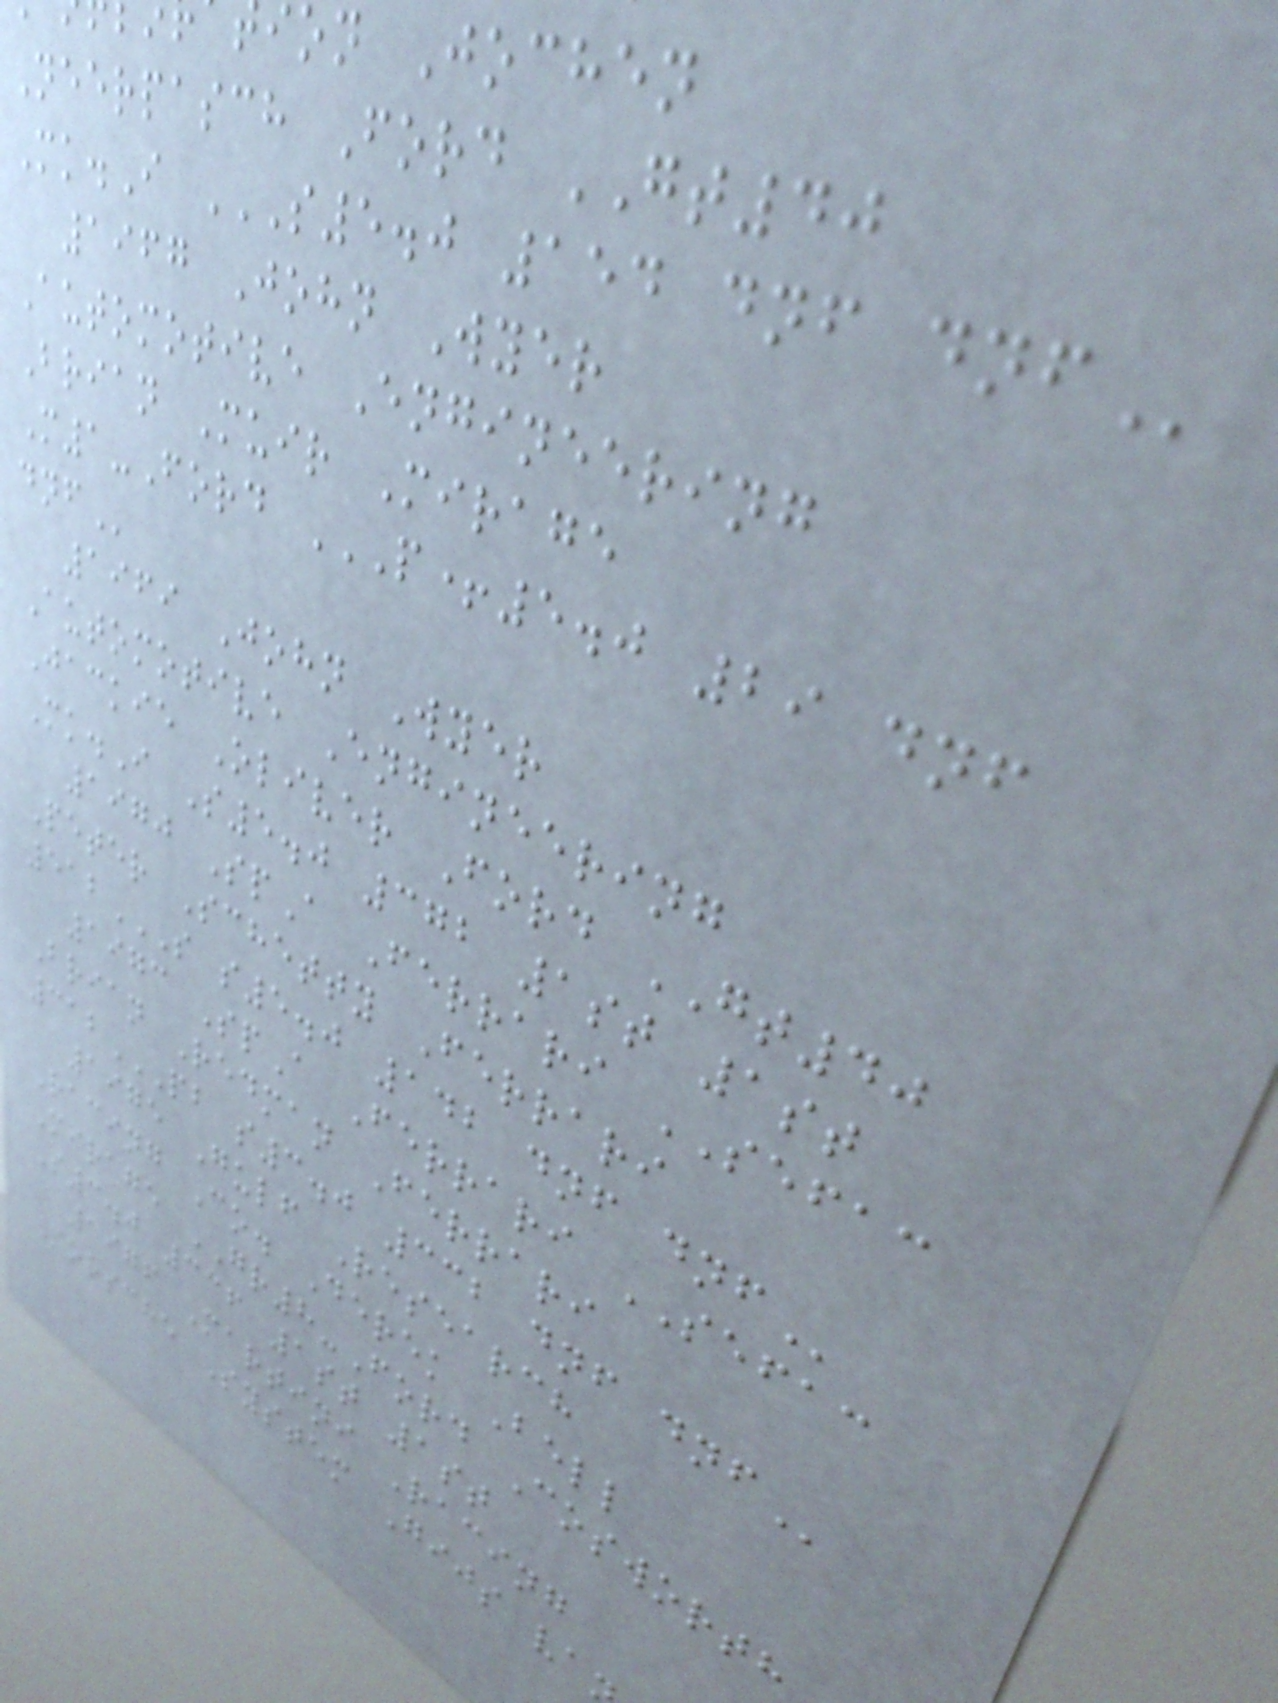ion Jochen
Neerpasch Ford GT40
Mk.I S5.0 154 DNF DNF
1967 John Wyer
Automotive Engineering
Brian Muir Mirage
M1-Ford P+5.0 29 DNF
1969 John Wyer
Automotive Engineering
Jackie Oliver Ford GT40
Mk.I S5.0 372 1st 1st
1970 SpA Ferrari SEFAC
Peter Schetty Ferrari
512S S5.0 142 DNF DNF
1973 SpA Ferrari SEFAC
Brian Redman Ferrari
312PB S3.0 332 DNF DNF
1975 Gulf Research
Racing Co. Derek Bell
Mirage GR8-Ford Cosworth
S3.0 336 1st 1st
1976 Martini Racing
Porsche System Gijs va
